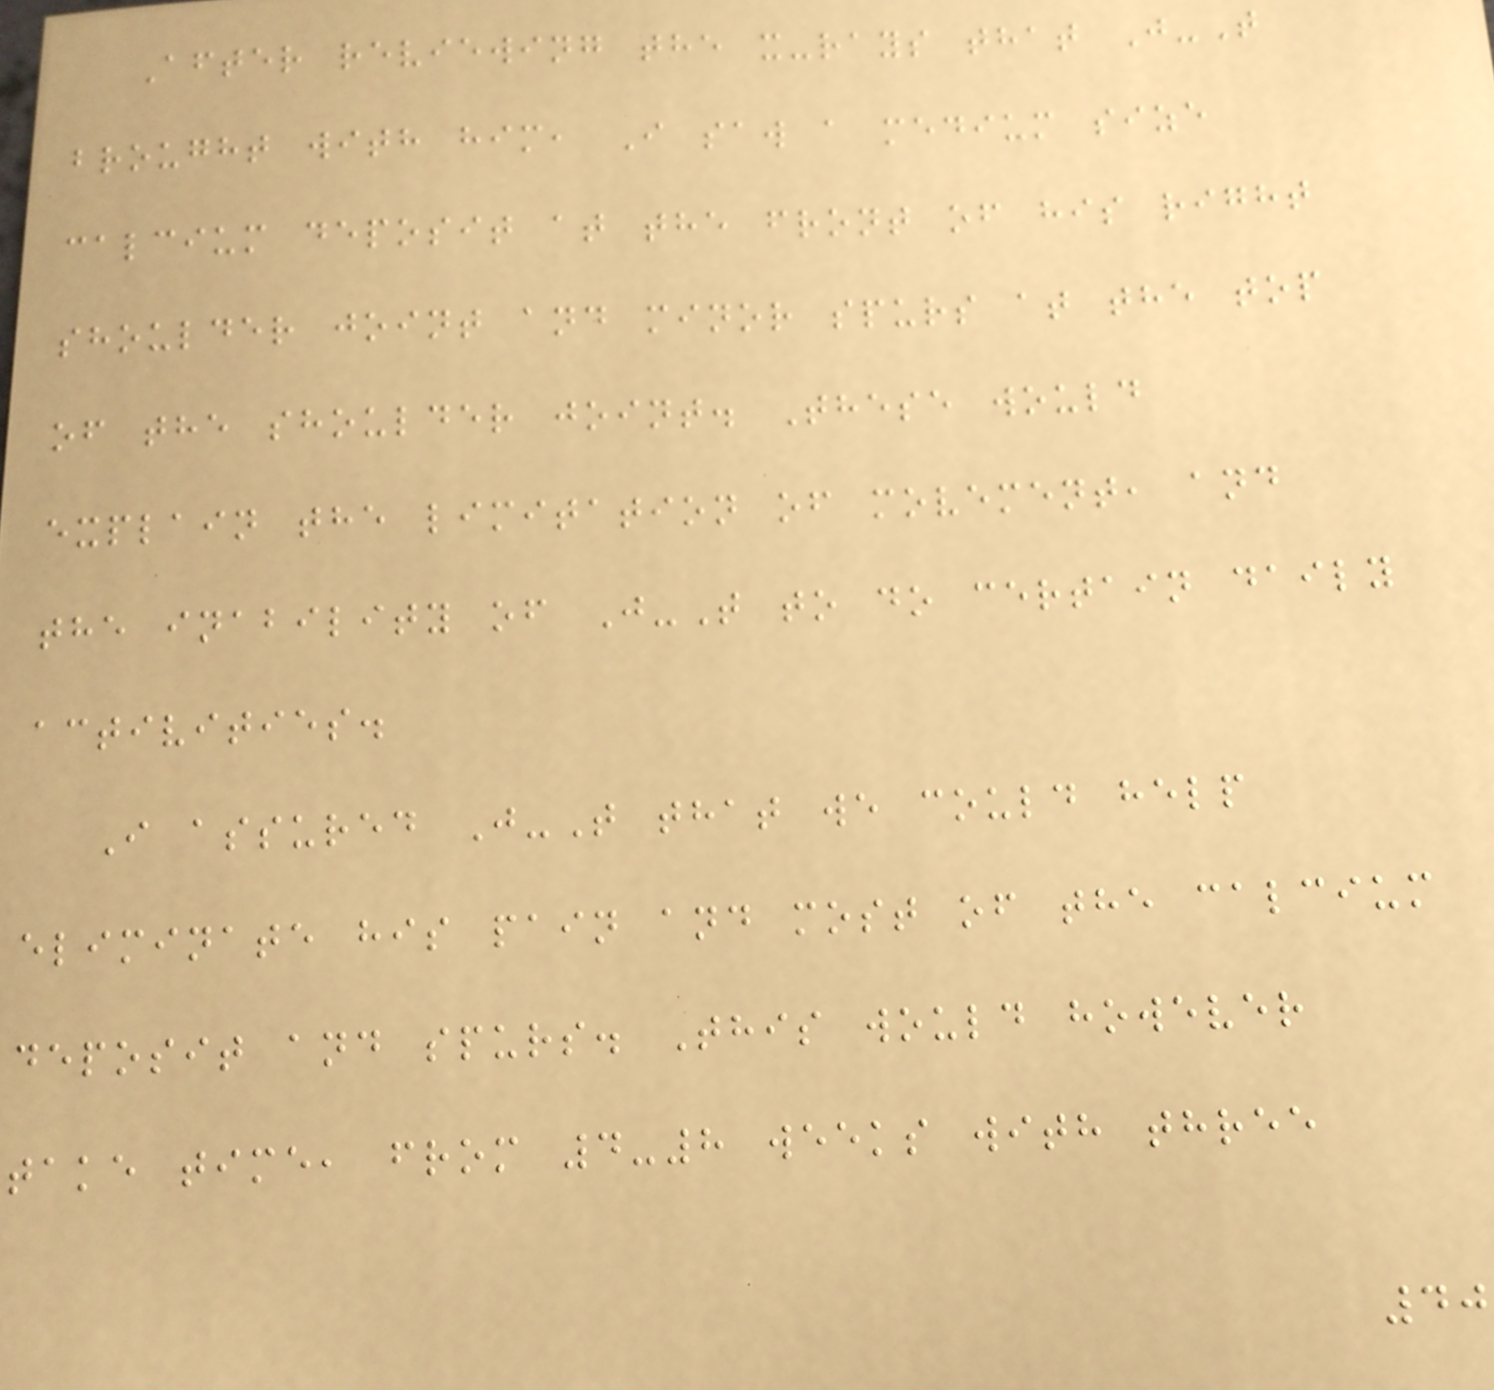After reviewing the x-rays that J-T
brought with him, I saw a medium size
calcium deposit at the front of his right
shoulder joint and minor spurs at the top
of the shoulder joint. These would
explain the limitation of movement, and
the inability of J-T to do certain daily
activities.
I assured J-T that we could help
eliminate his pain and most of the calcium
deposit and spurs. This would however
take time, from 4-8 weeks with three
40
